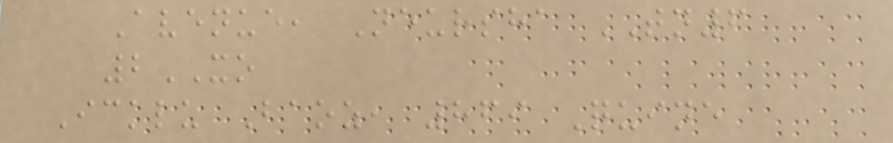Avenue, Neursha TN6
2XO
Icklu Baoz, 869 Quine
